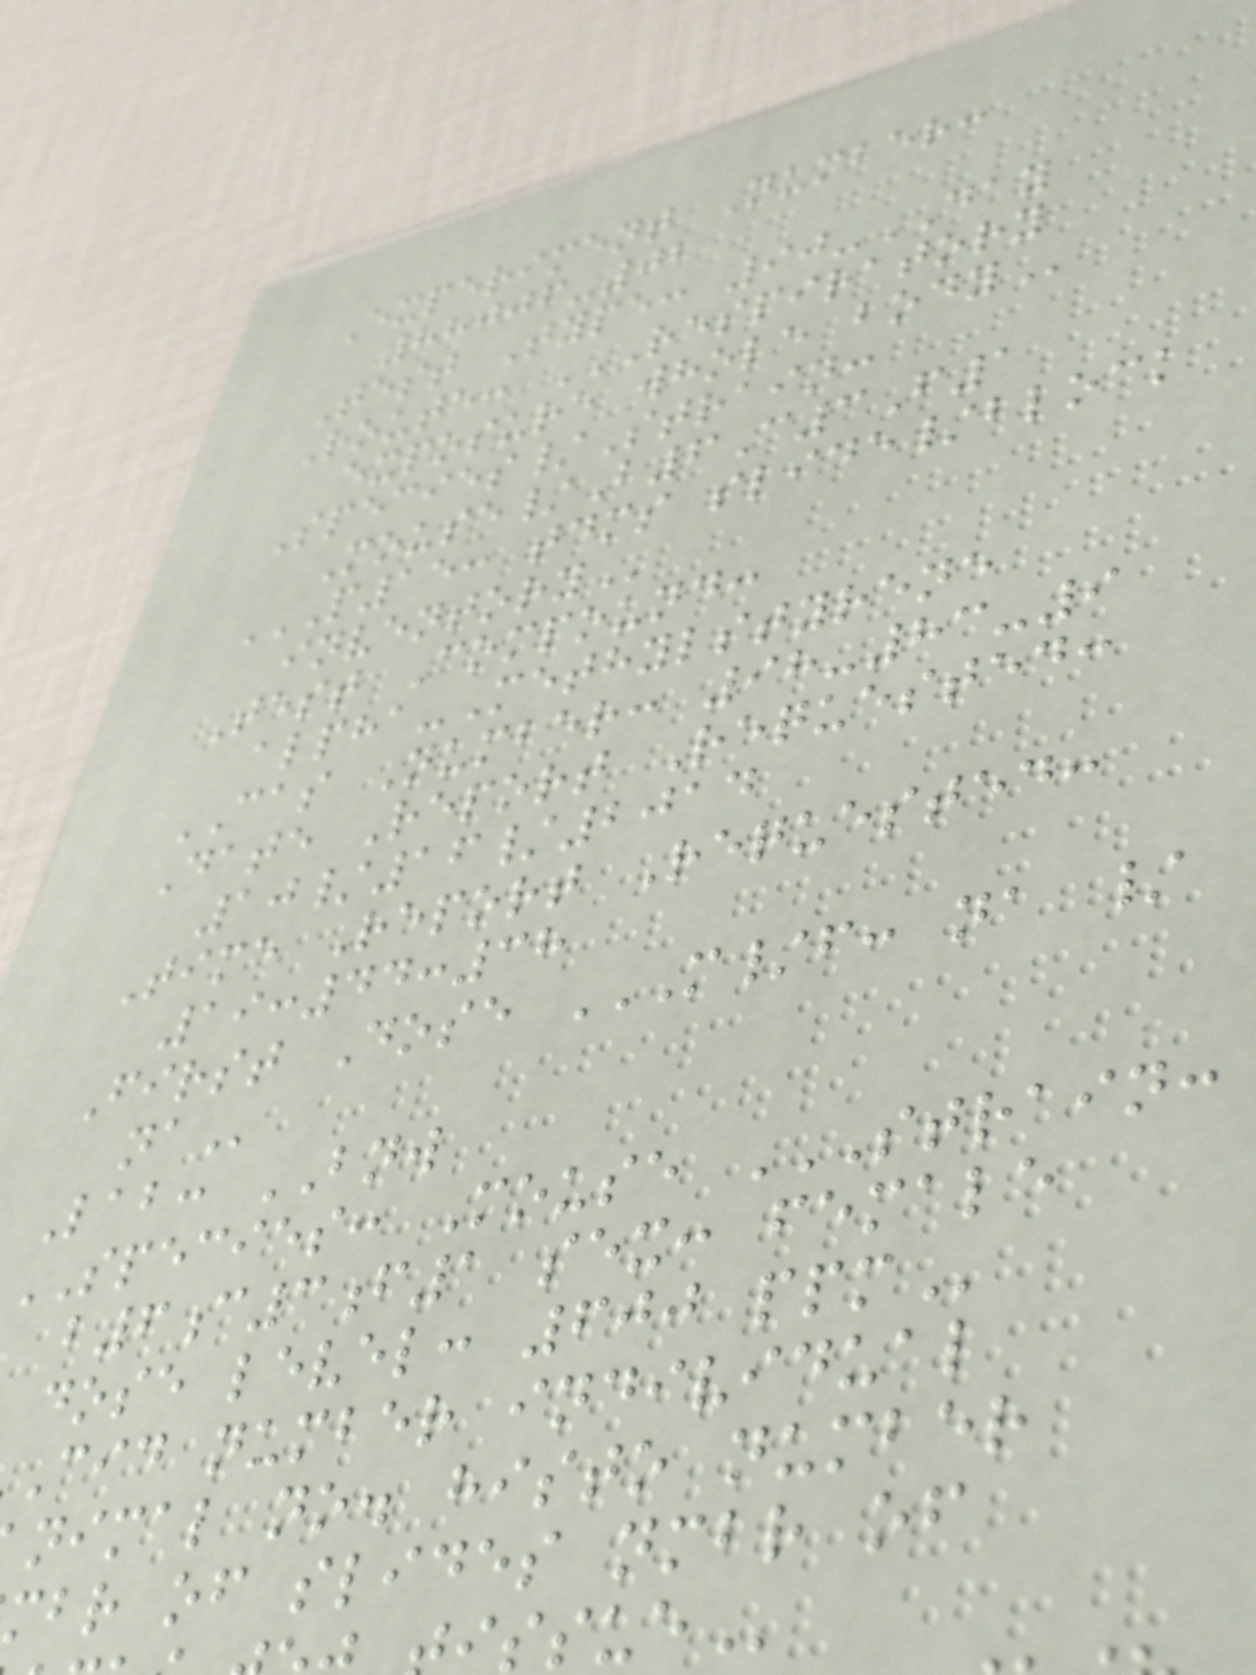Experiment Number:
88006-02
Test Type: 90-DAY
Route: RESPIRATORY
exposure whole
Species/Strain:
Mouse/B6C3F1
P15: TDMS SLIDE/BLOCK
Test Compound:
alpha-Methylstyrene
CAS Number: 98-83-9
Date Report Requested:
10/16/2014
Time Report Requested:
19:44:38
First Dose M/F: NA /
Lab: BNW
SPECIES: Mouse STRAIN:
b6c3f1 sex: female
dose level: 600
cid number individual
nimal no. histo number
mbr of slides nmbr of
